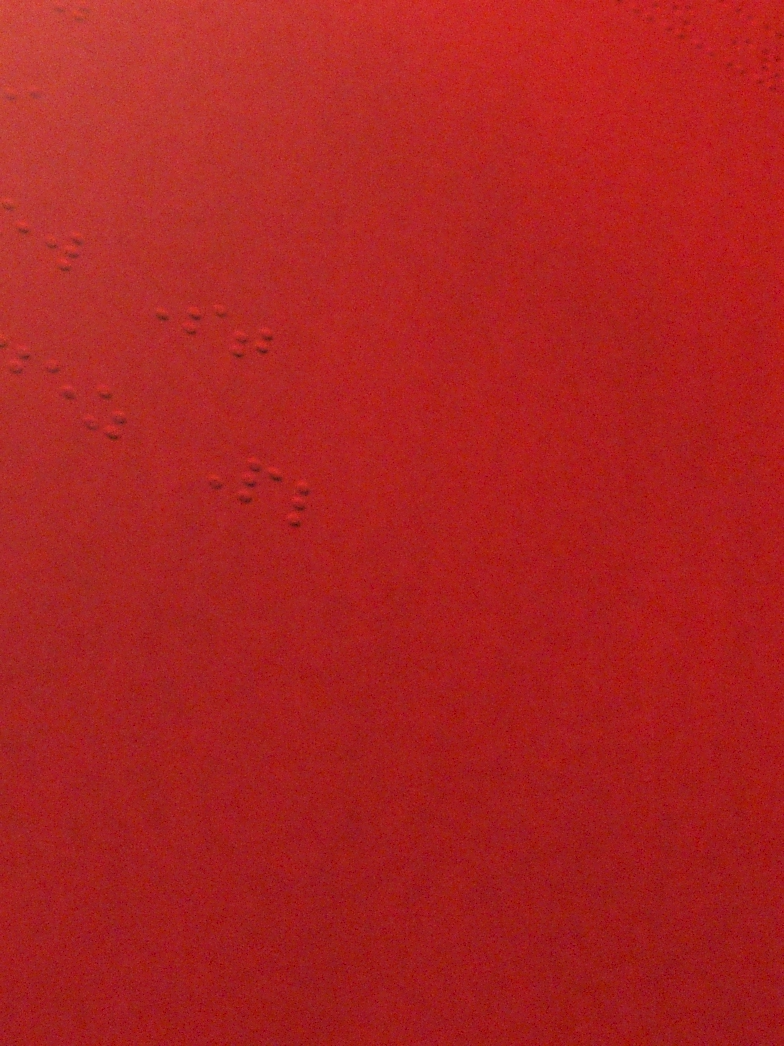w St
ez Pl
